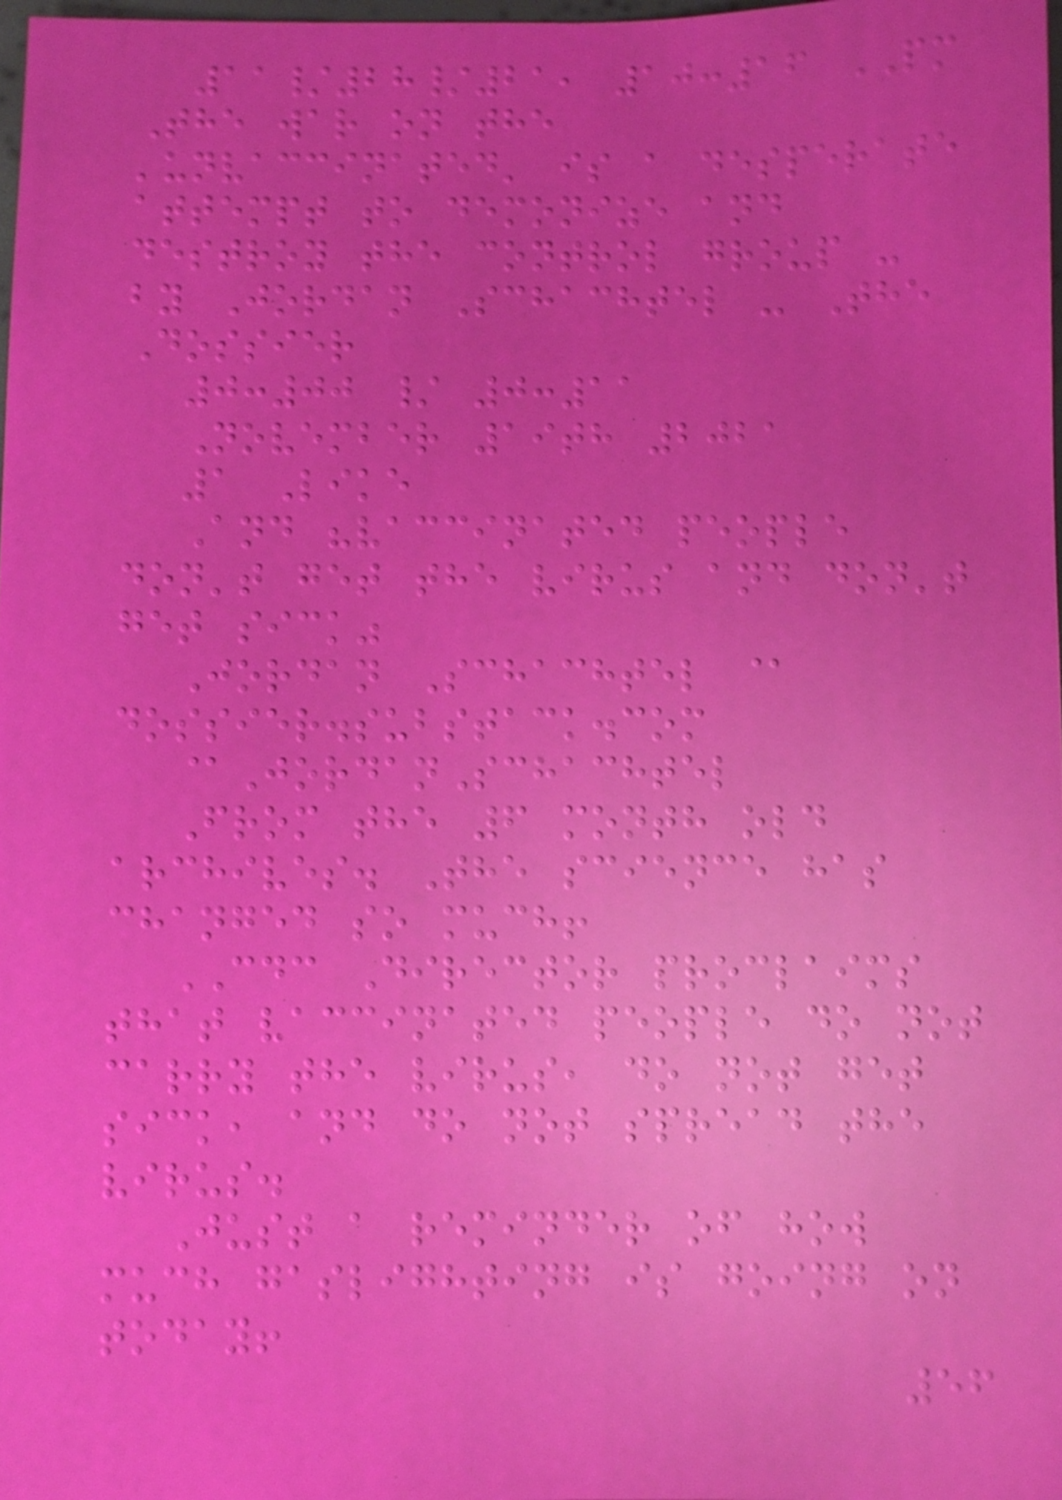11/28/21, 10:16 PM
The war on the
'unvaccinated' is a desperate
attempt to demonize and
destroy the control group -
by Jordan Schachtel - The
Dossier
0:00 / 0:11
November 19th 2021
1 Like
And "vaccinated people
don't get the virus and don't
get sick"
Jordan Schachtel @
dossier.substack.com
@JordanSchachtel
From the 6 month old
archives. The science has
changed so much!
CDC Director proclaims
that vaccinated people do not
carry the virus, do not get
sick, and do not spread the
virus.
Just a reminder of how
much gaslighting is going on
today!
56
